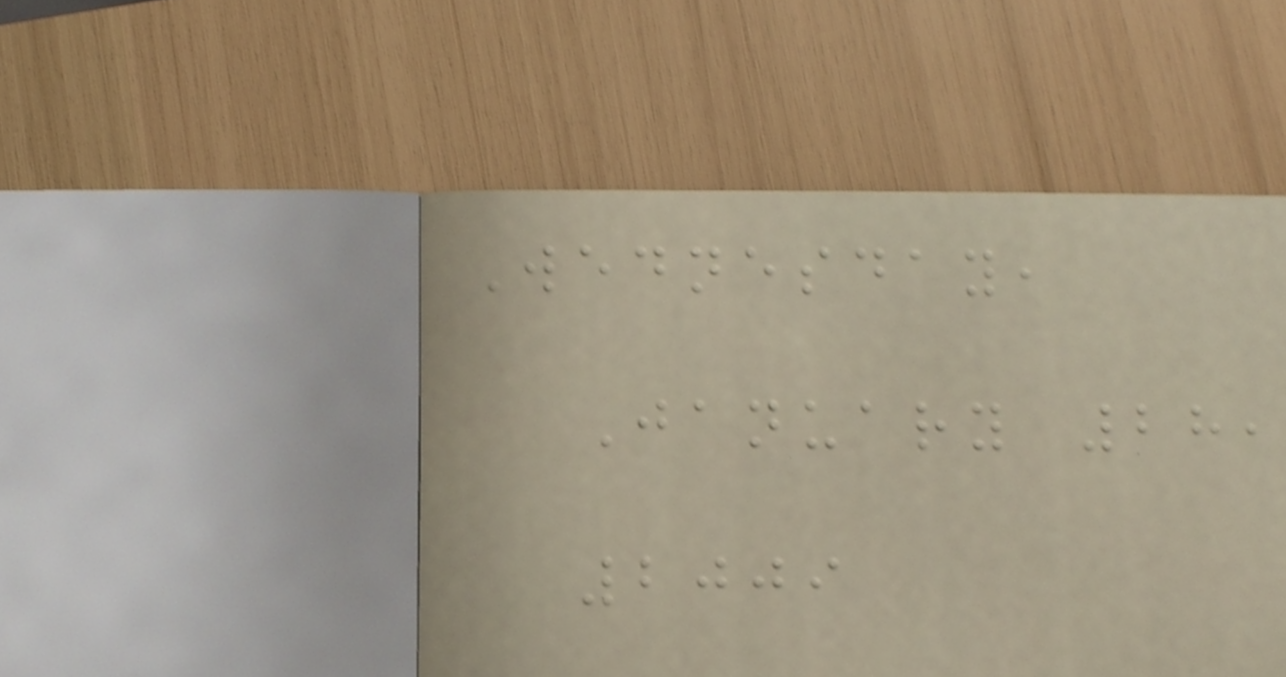Wednesday,
January 28,
2009
